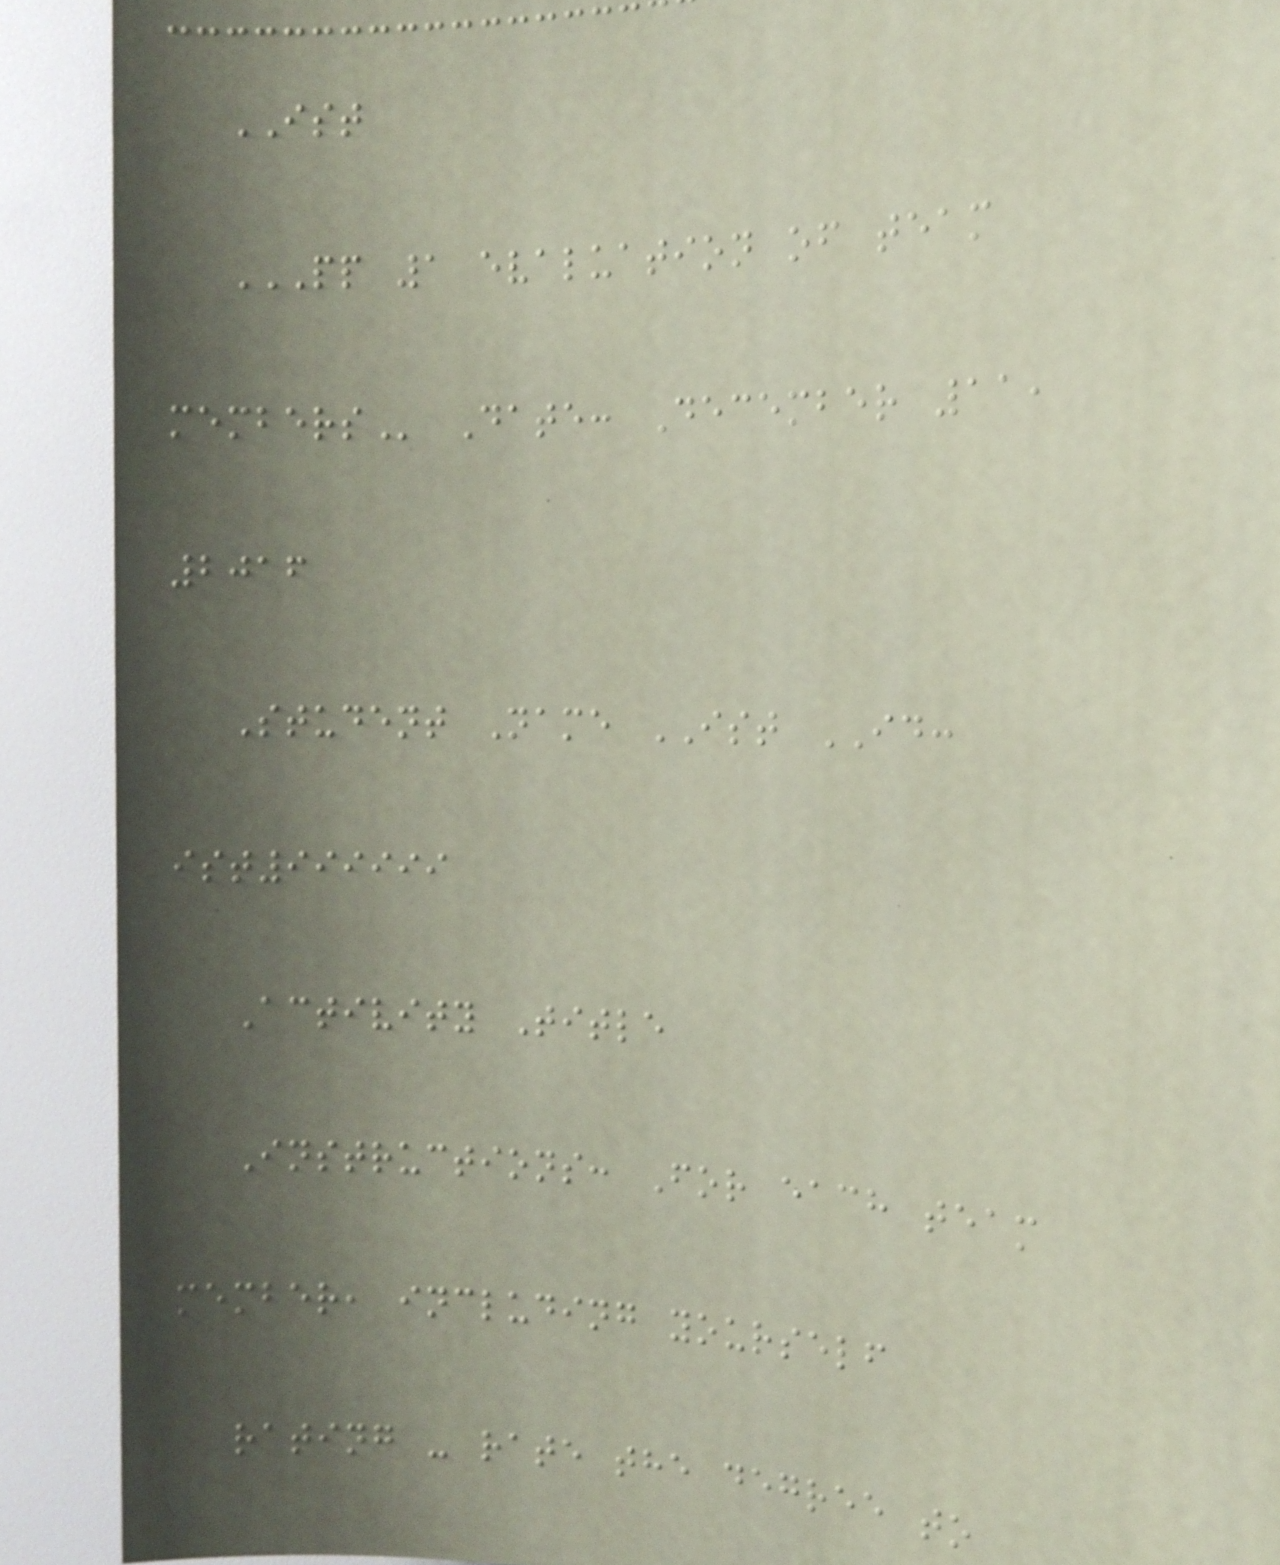IST
PP 1 EVALUATION OF TEAM
MEMBERS Date: December 11,
2016
Student Name IST ID:
ist999999
Activity Title
Instructions: For each team
member, including yourself
rating - rate the degree to
